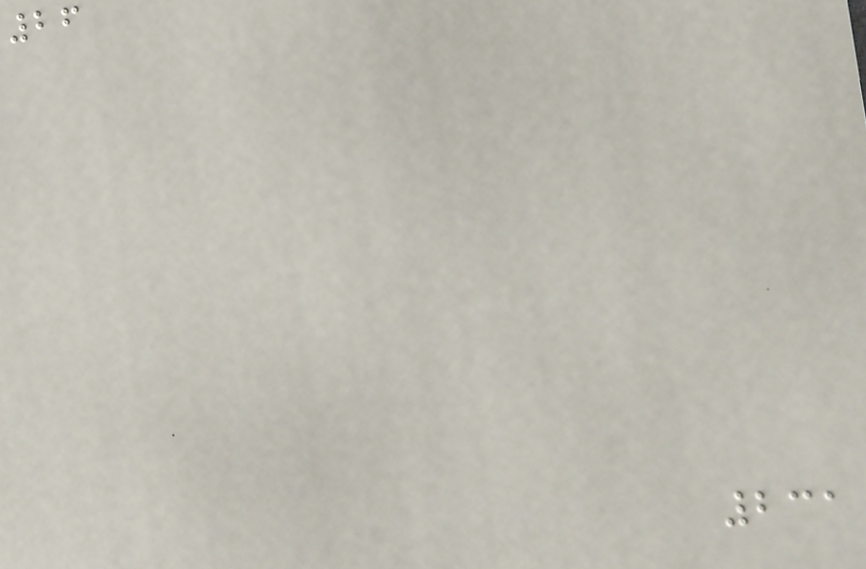26
231
